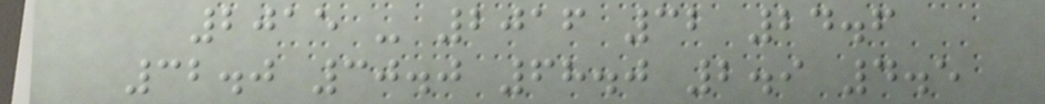2015 - 2016 32 24.6
32.0 30.0 68.0 2.9 4.5
